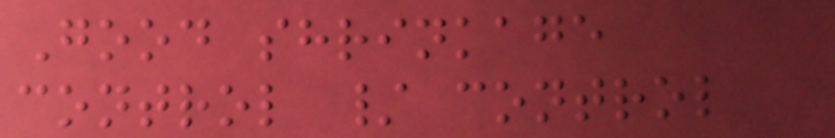Good shrinkage
control / control
